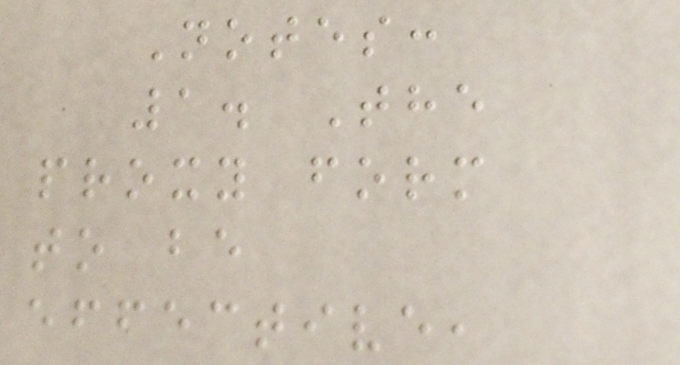Notes:
1. The
proxy form
to be
effective,
